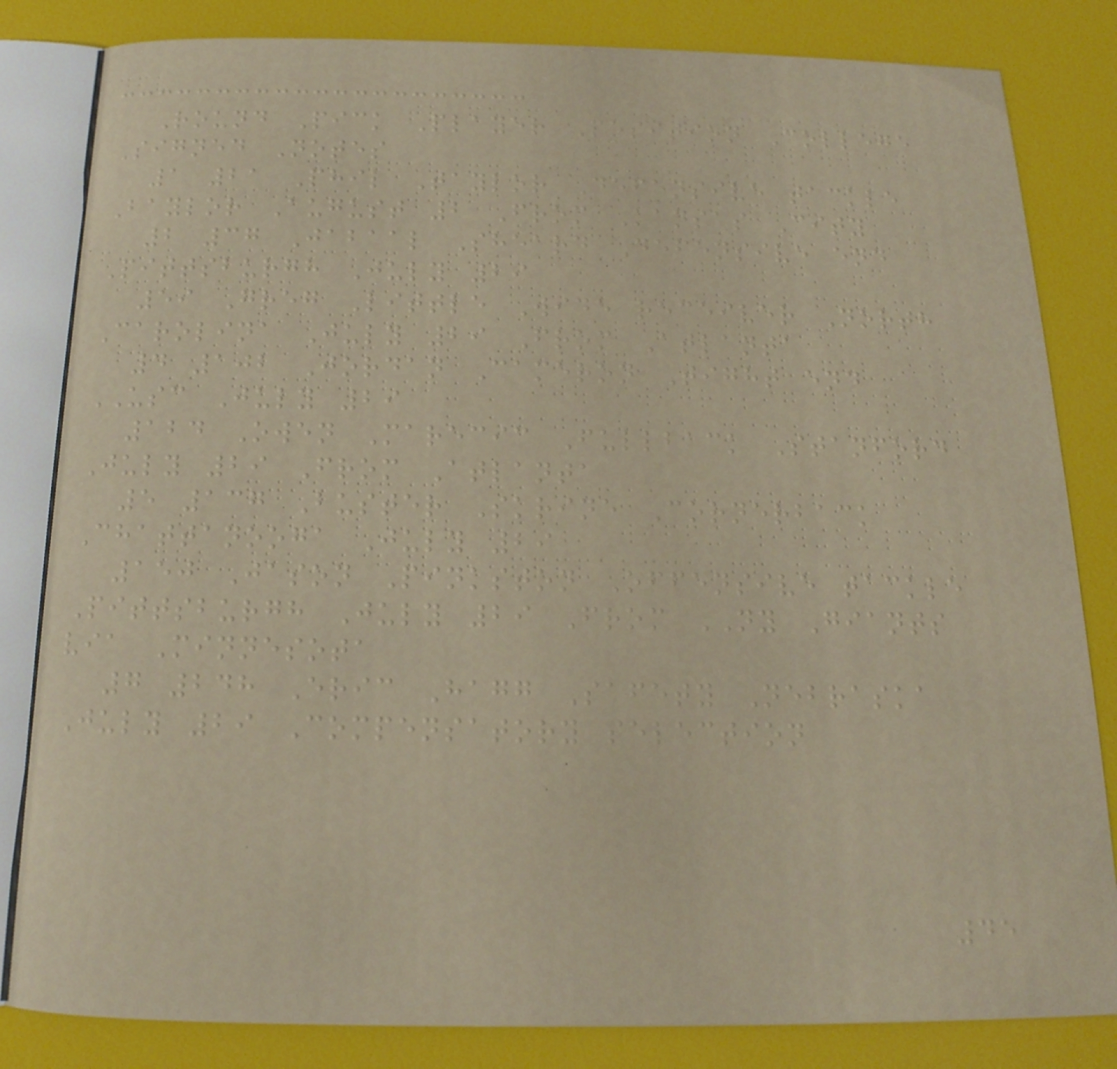Round Pick Player Position College
Signed Notes
1 21 Phil Taylor Defensive tackle
Baylor August 2 From Kansas City
2 37 Jabaal Sheard Defensive end
Pittsburgh July 29
59 Greg Little Wide receiver North
Carolina July 29 From Atlanta
4 102 Jordan Cameron Tight end
USC July 29
124 Owen Marecic Fullback Stanford
July 29 From Atlanta
5 137 Buster Skrine Cornerback
Chattanooga July 29
150 Jason Pinkston Offensive tackle
Pittsburgh July 29 From NY Giants
via Minnesota
7 248 Eric Hagg Safety Nebraska
July 29 Compensatory selection
45
